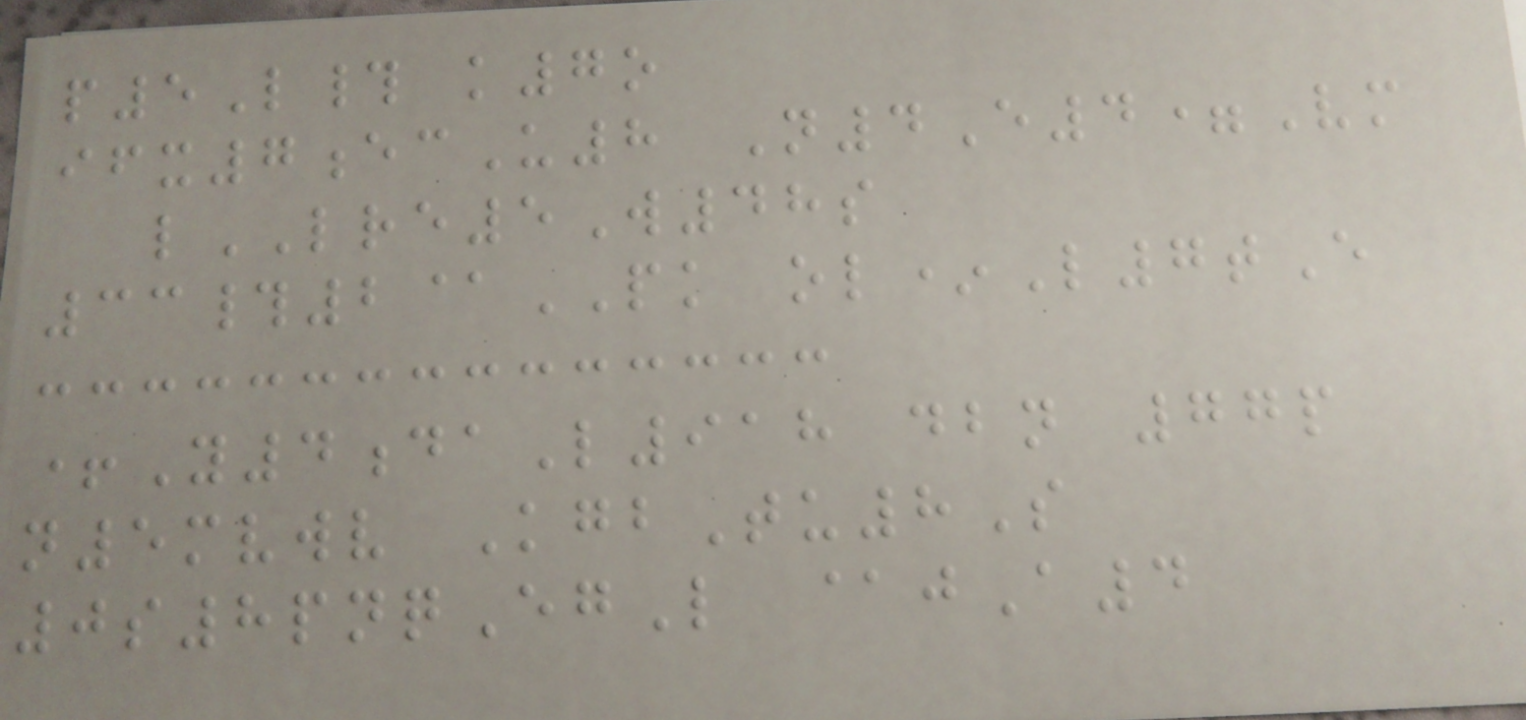p5L# k7o
ifx7ecU8 N4E4=Vm
lLRE5W48s
33#2@PK ol*L7tE
+Y4daL918 dbn 77p
n5mvwv KgbTu8S
0s8pnqEgL @jA4
